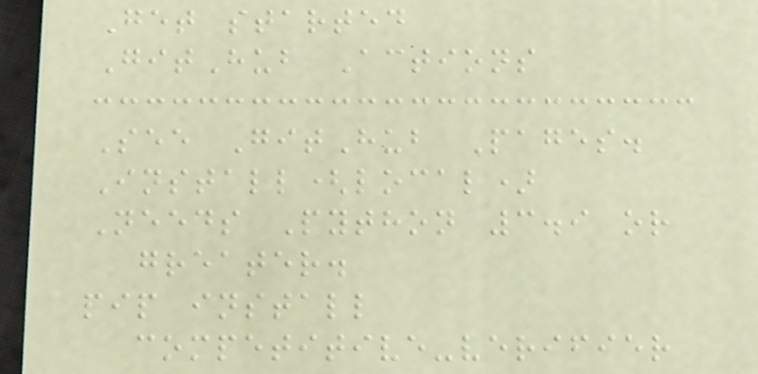Get started
GitHub Actions
See GitHub Pages.
Install(local)
Needs Python 3.9 or
greater.
pip install
competitive-verifier
